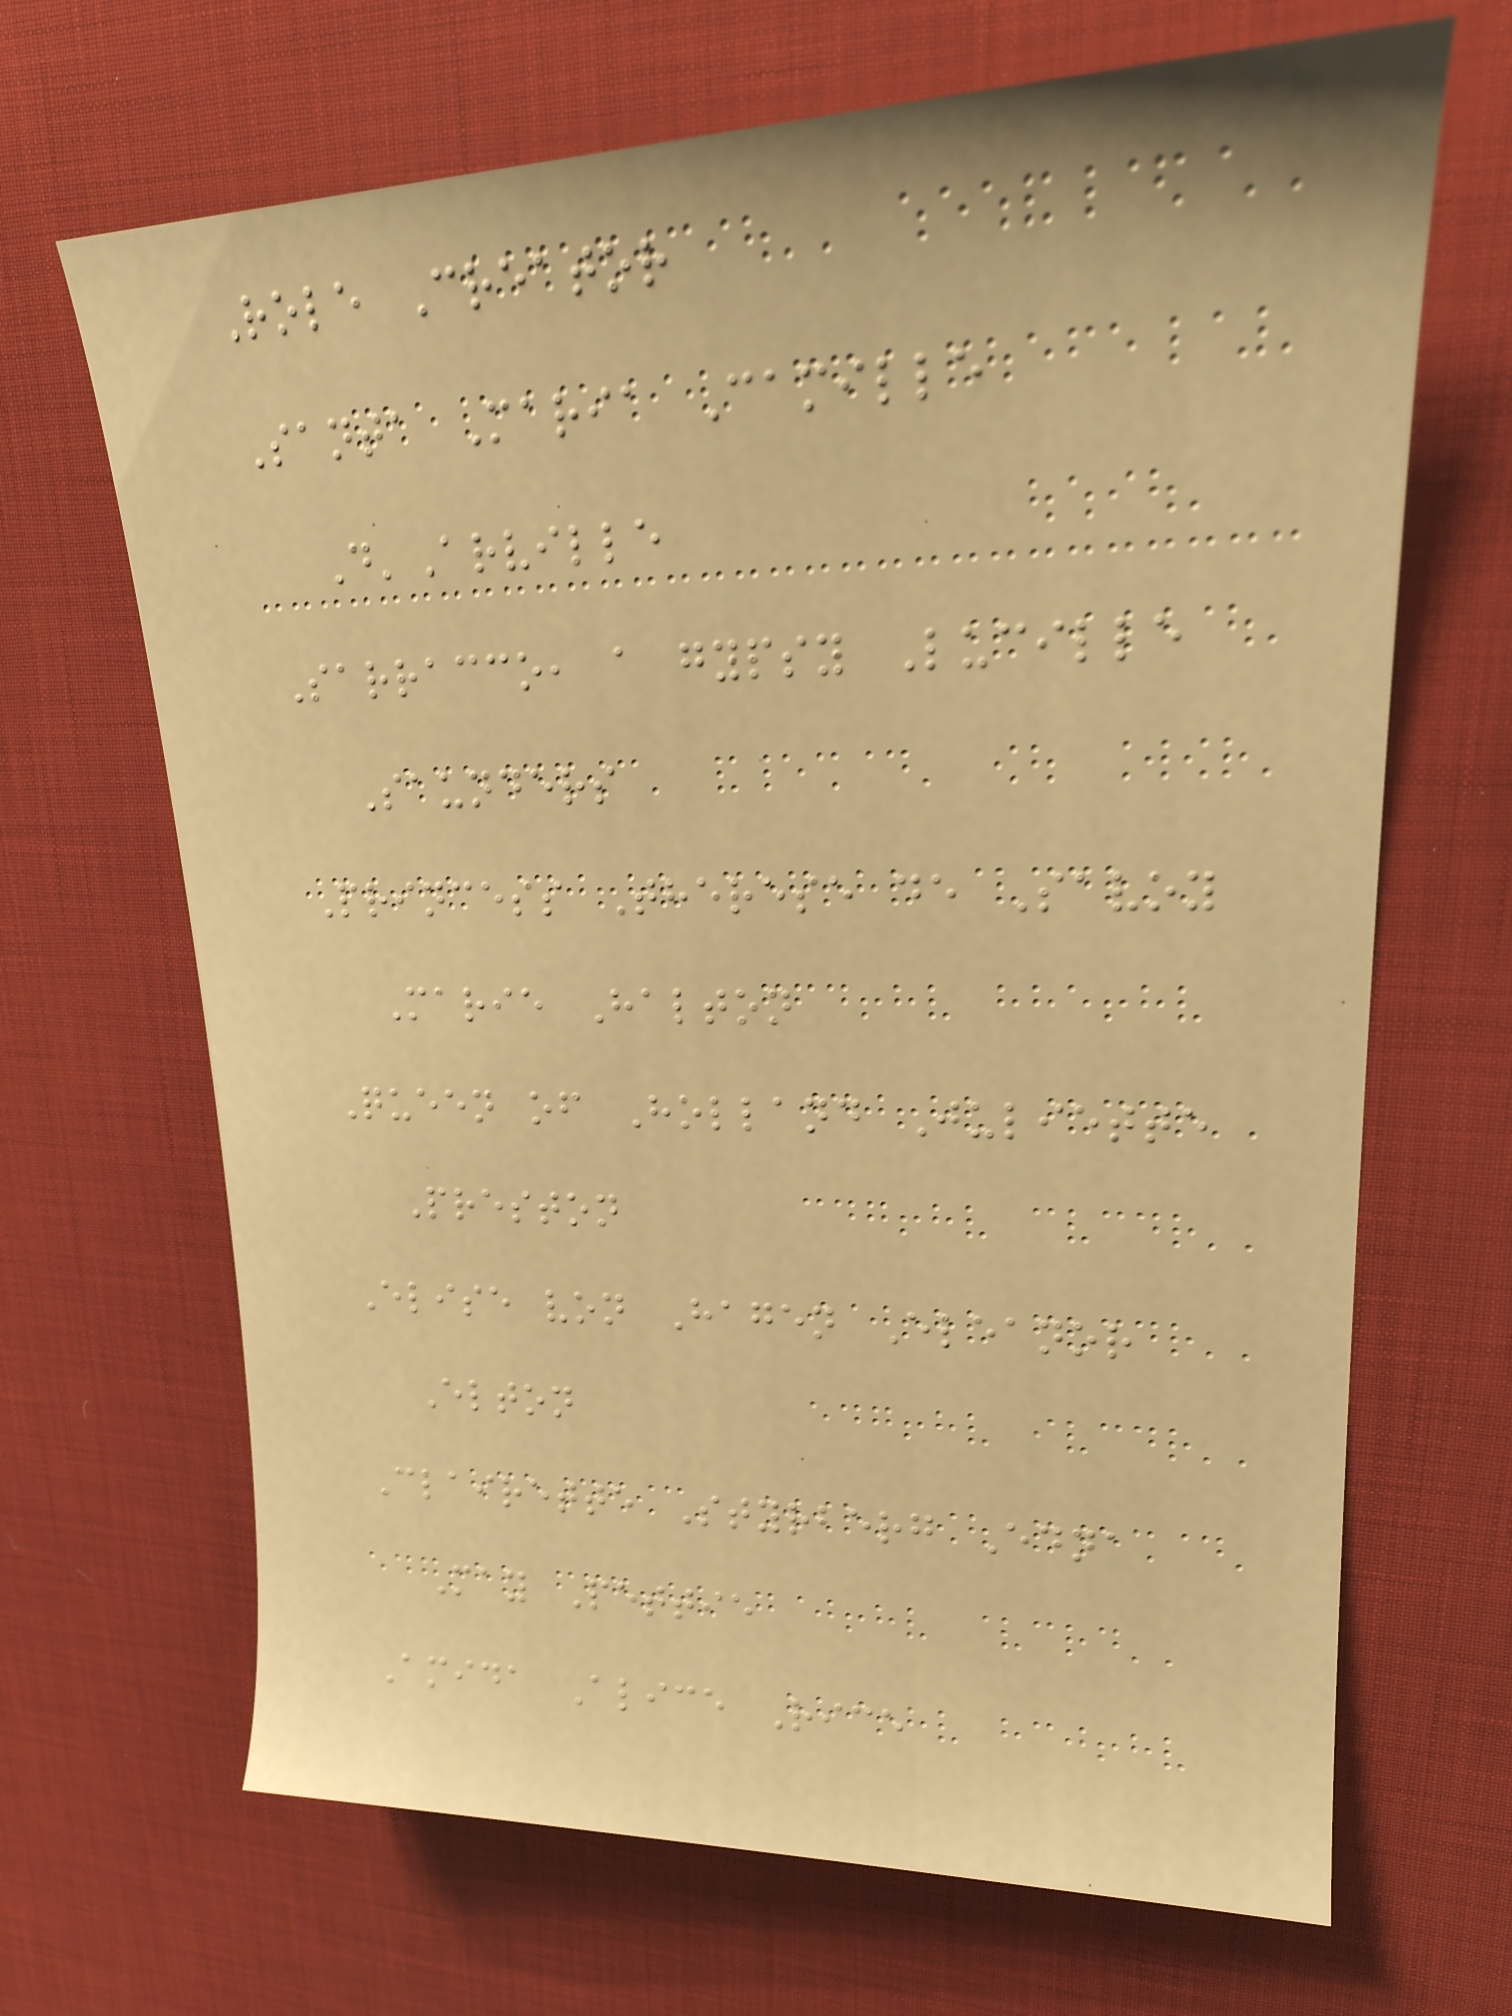Role Creator
Santa Maria Camille
D'Arville
Sarracco, a gypsy Lucille
Saunders
Princess Therese de Savoy
Marie Halton
Queen of Holland Juliette
Preston
Elise von Hagen Eleanor
Elton
Clairette Styrberg Edna
May Pettie
Amida Alice Rice
